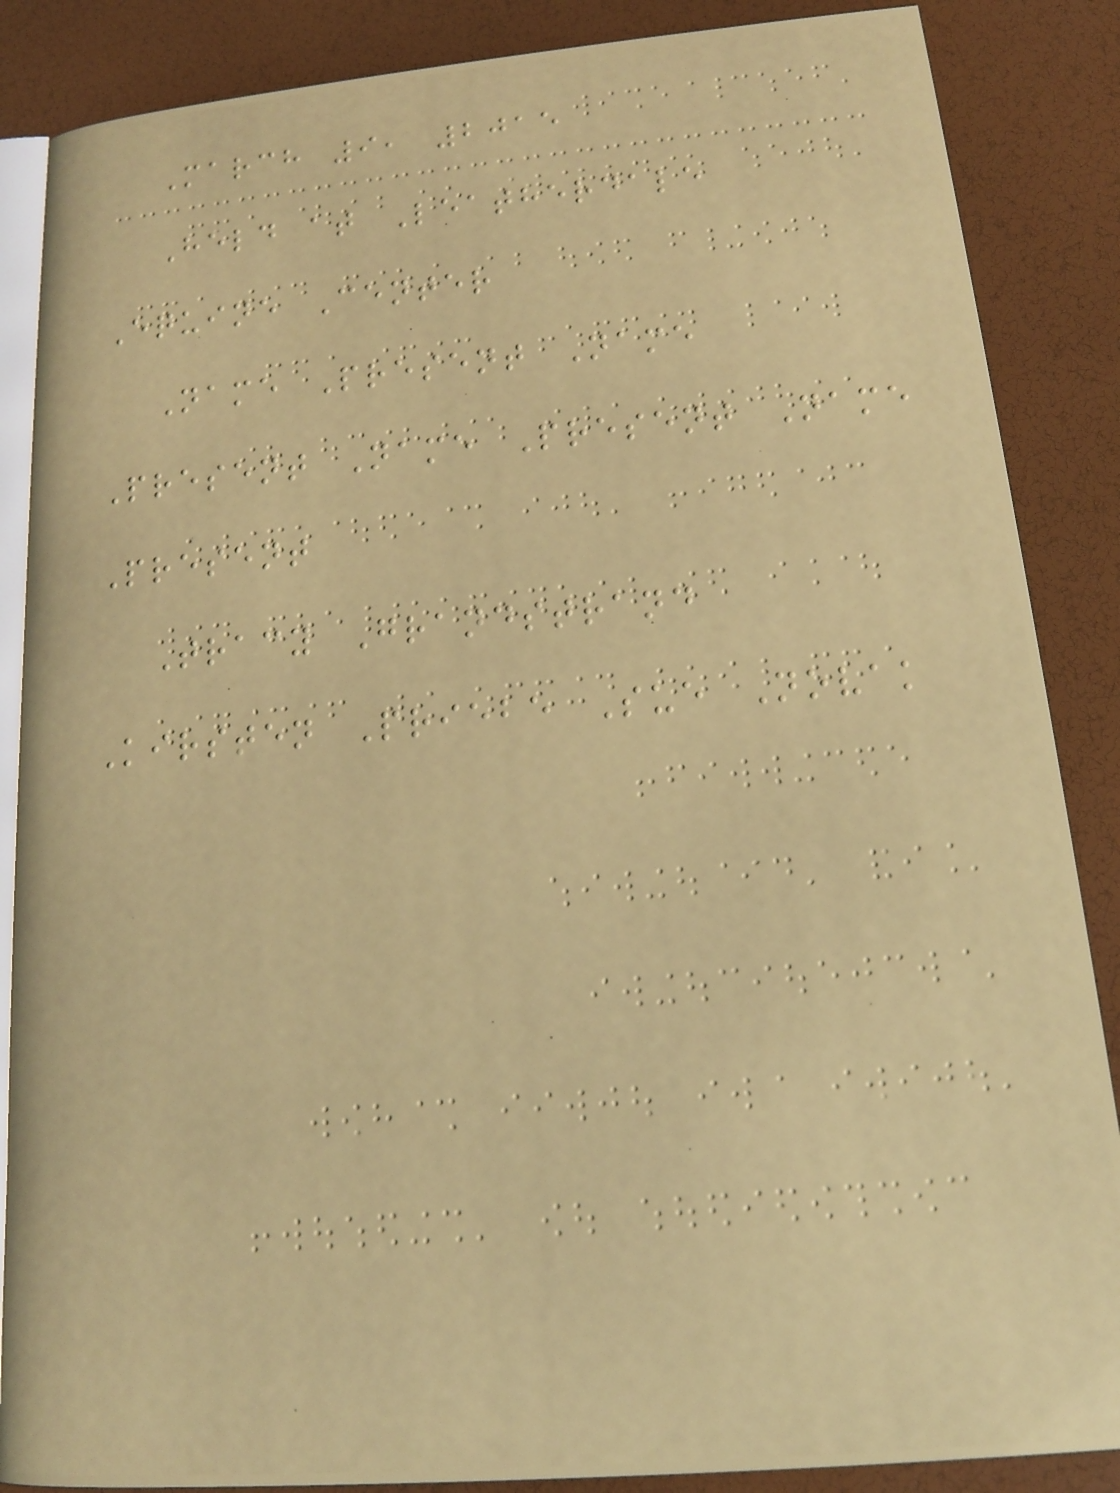March 9, 2015
Held at Leatherdale
Equine Center
Name Present Name
Present Name Present Name
Present
Tracy Grandstrand
Kirsten Priebe Sue Novak
